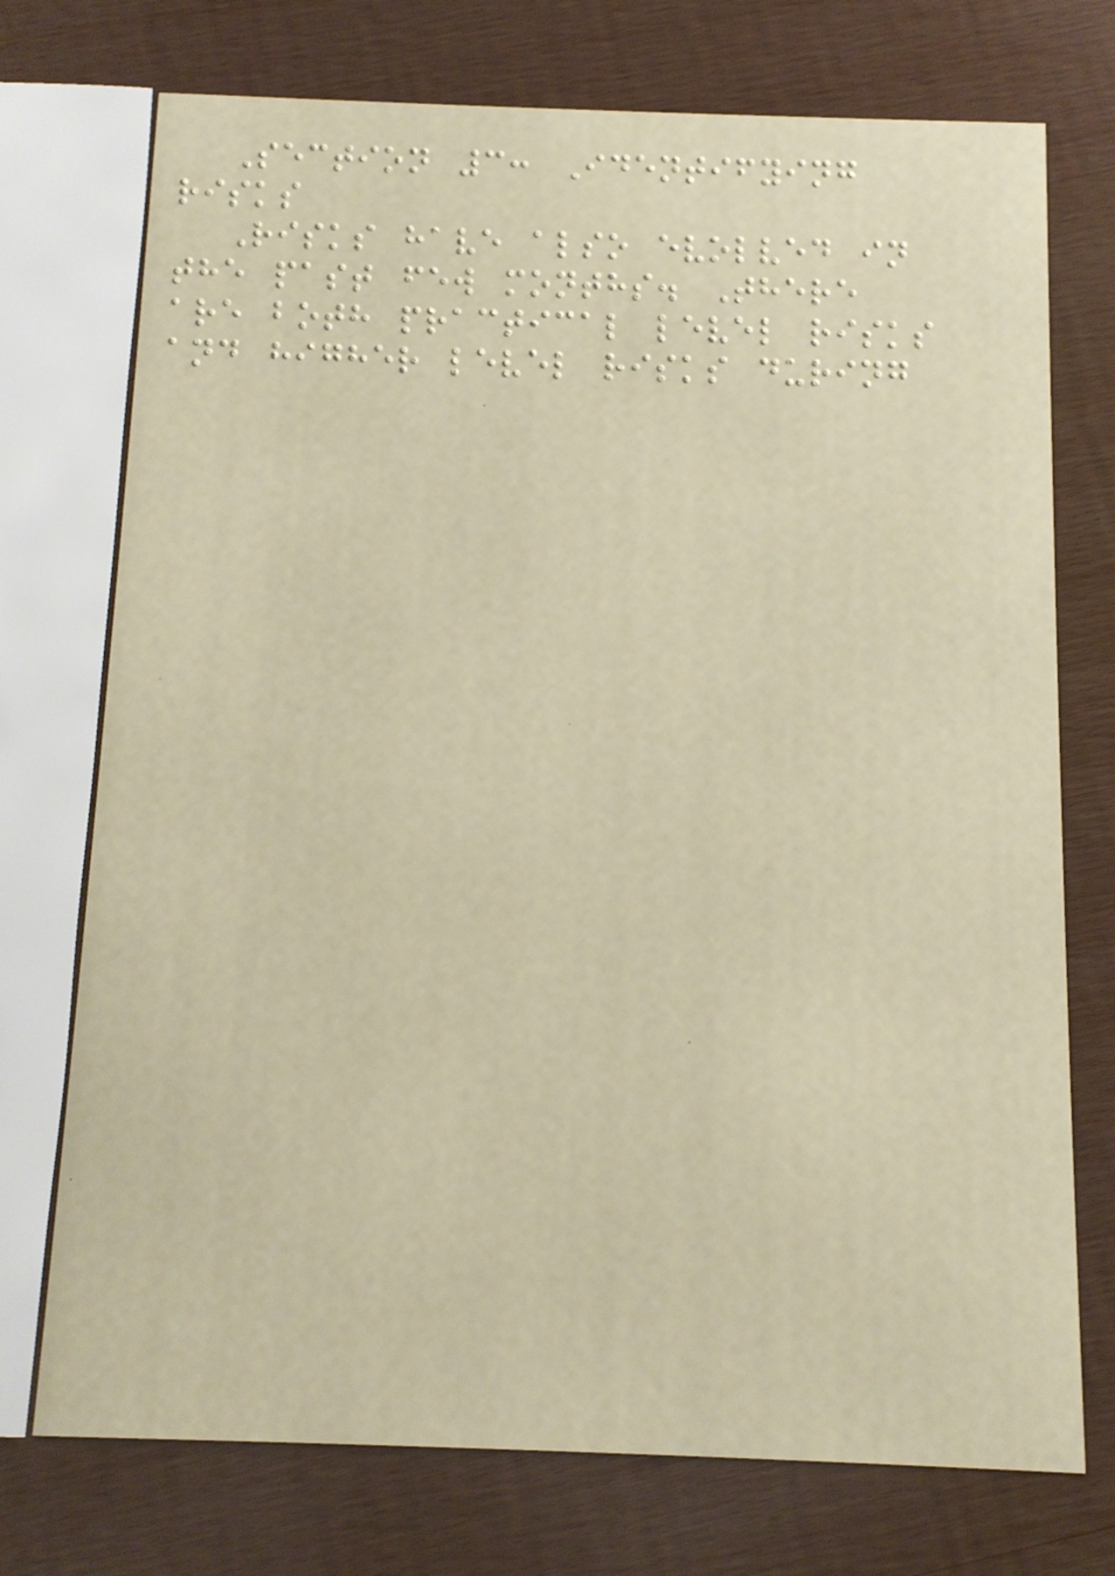Section 3: Identifying
risks
Risks have also evolved in
the past few months. There
are both practical level risks
and higher level risks during
